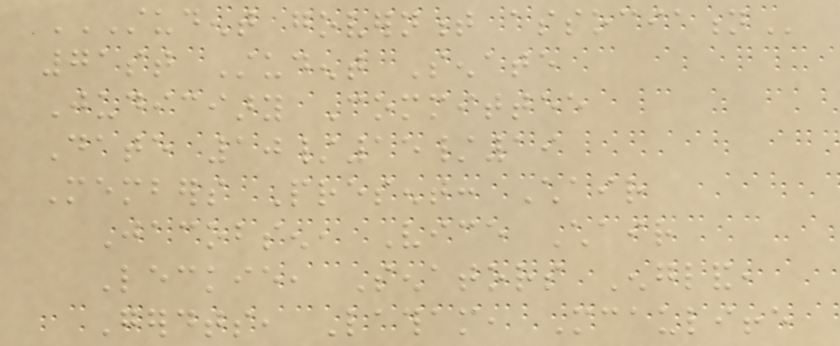STUDENT GOVERNMENT ASSOCIATION
71st Student Senate
Judiciary Committee
Date 10/15/19
Members Present: Chair
Jacobsen, Vice Chair
Leckie, Senators England,
Gerdts, Latham, Mcauliffe
